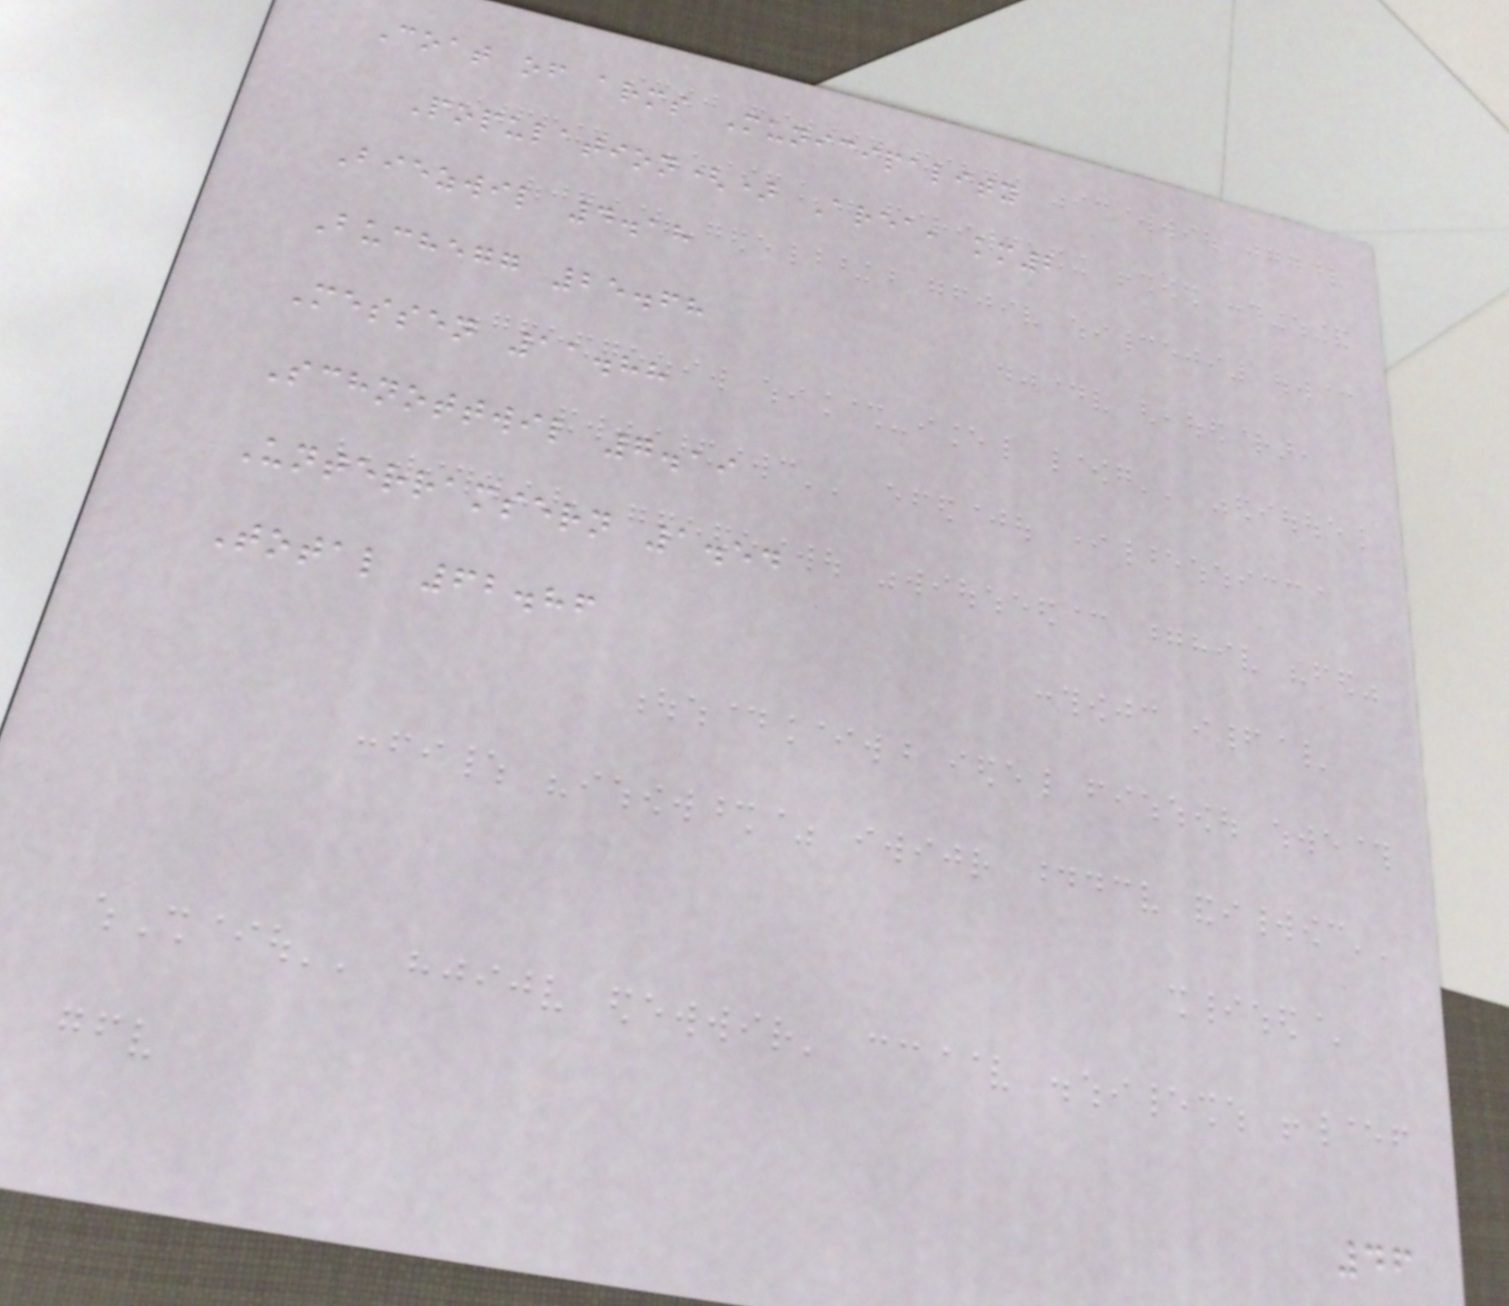Coat of arms Municipality
Population() Area, km2
Biezwil 4.18
Buchegg 25.68
Messen 11.88
Schnottwil 7.19
Unterramsern 1.54
Total 62.86
46
